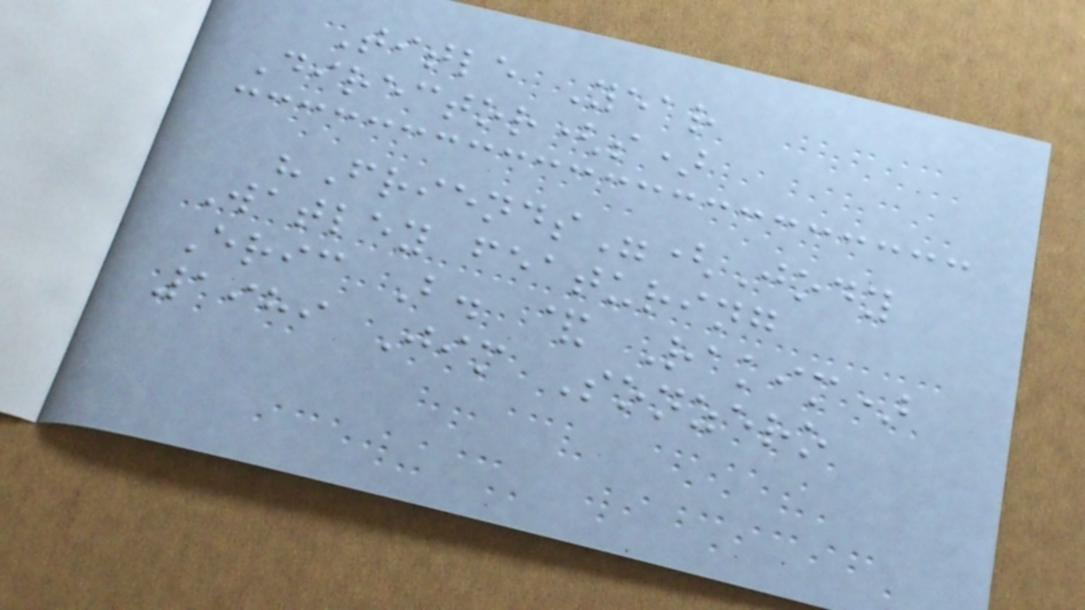Title Year
Director(s)
"Friends"(Jody
Watley featuring
Eric B. & Rakim)
1989 Jim Sonzero
